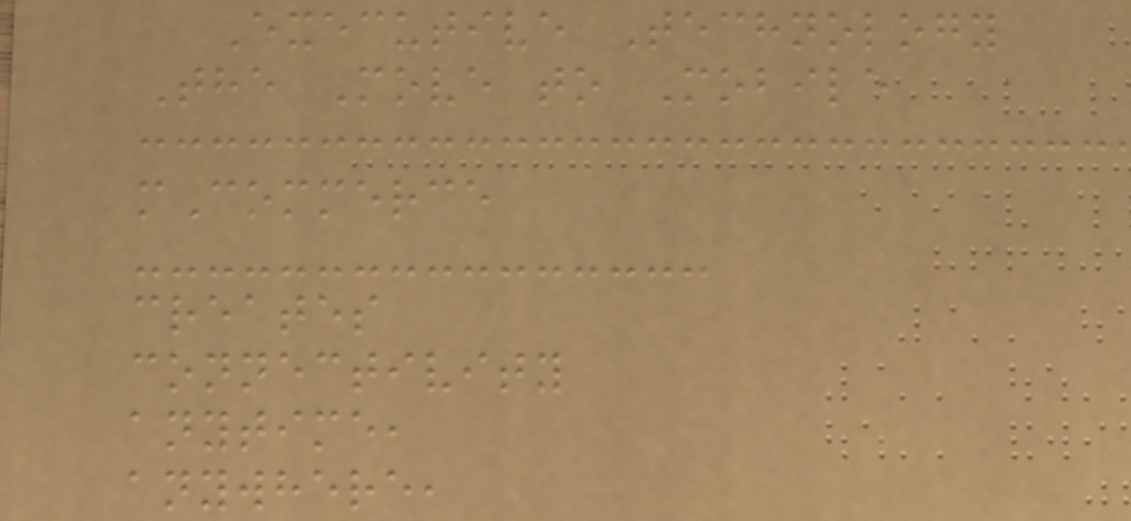Executive Technology
The Move to Mobile
mCommerce
creates
connectivity
anytime,
anywhere,
